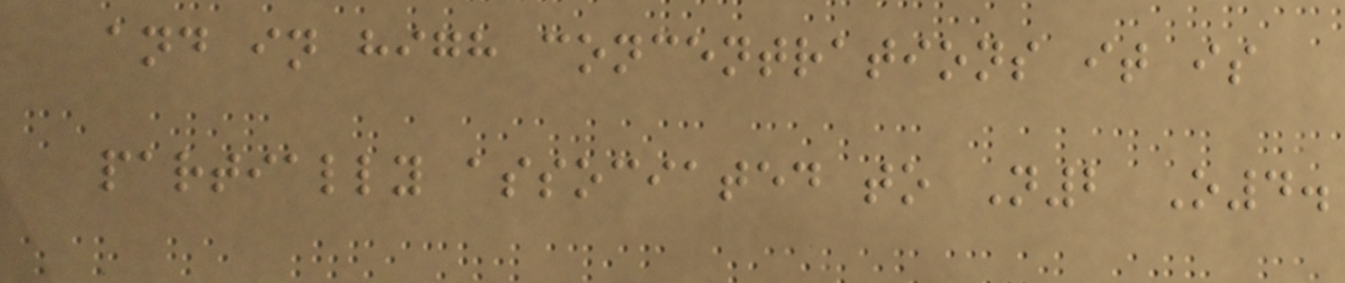and in high concentrations it is
partially associated to N2 O4.
